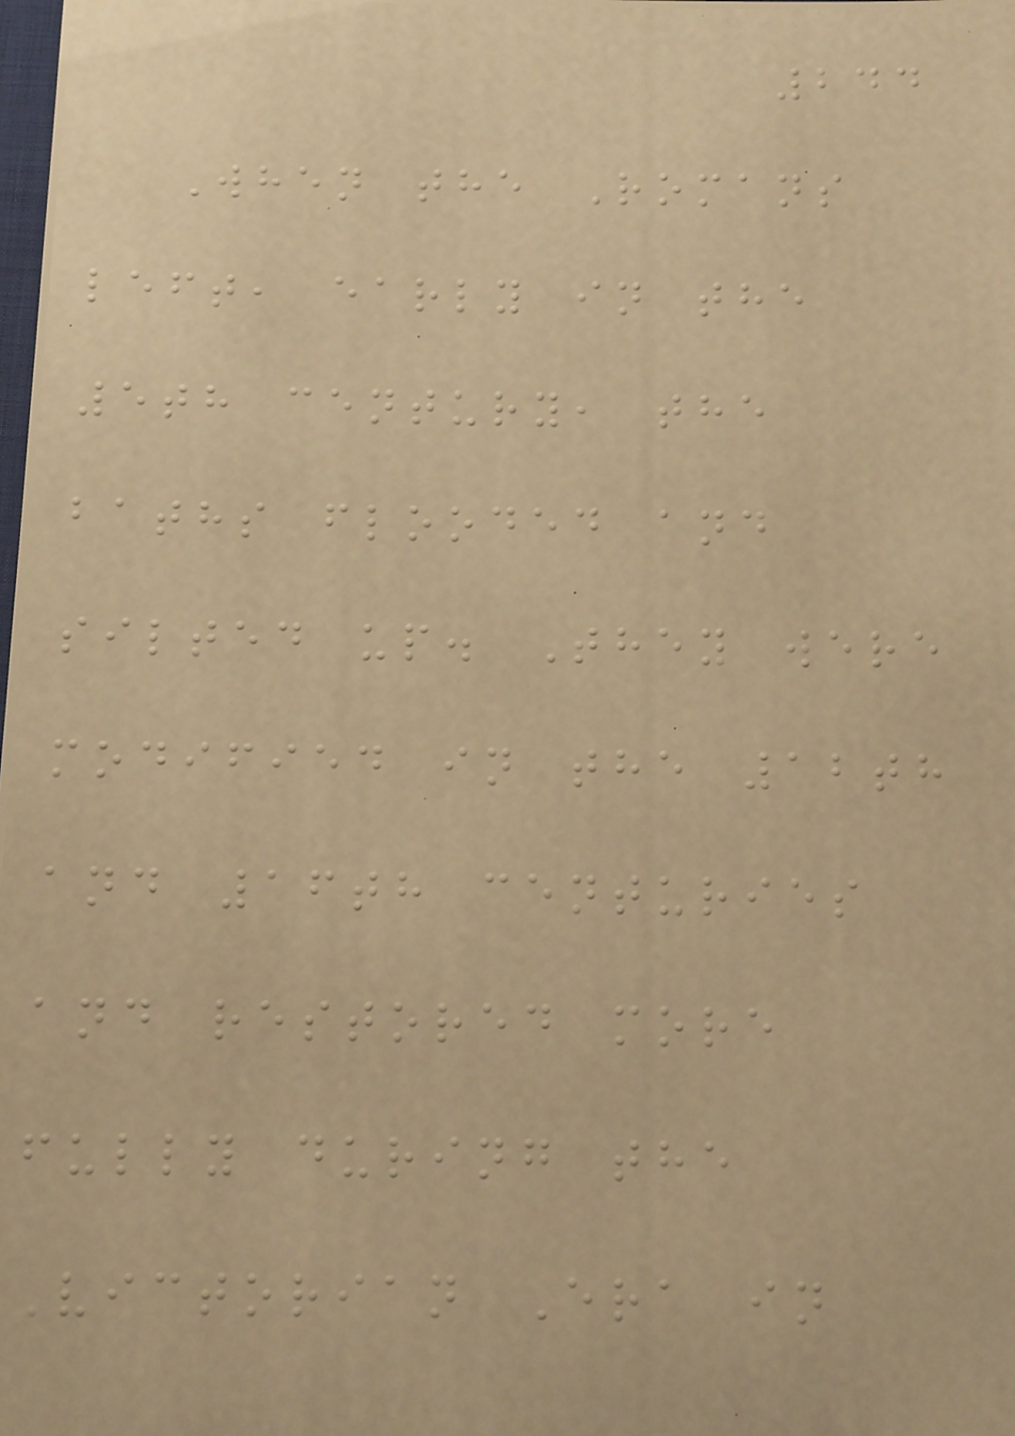244
When the Romans
left, early in the
5th century, the
baths flooded and
silted up. They were
modified in the 12th
and 16th centuries
and restored more
fully during the
Victorian Era in
